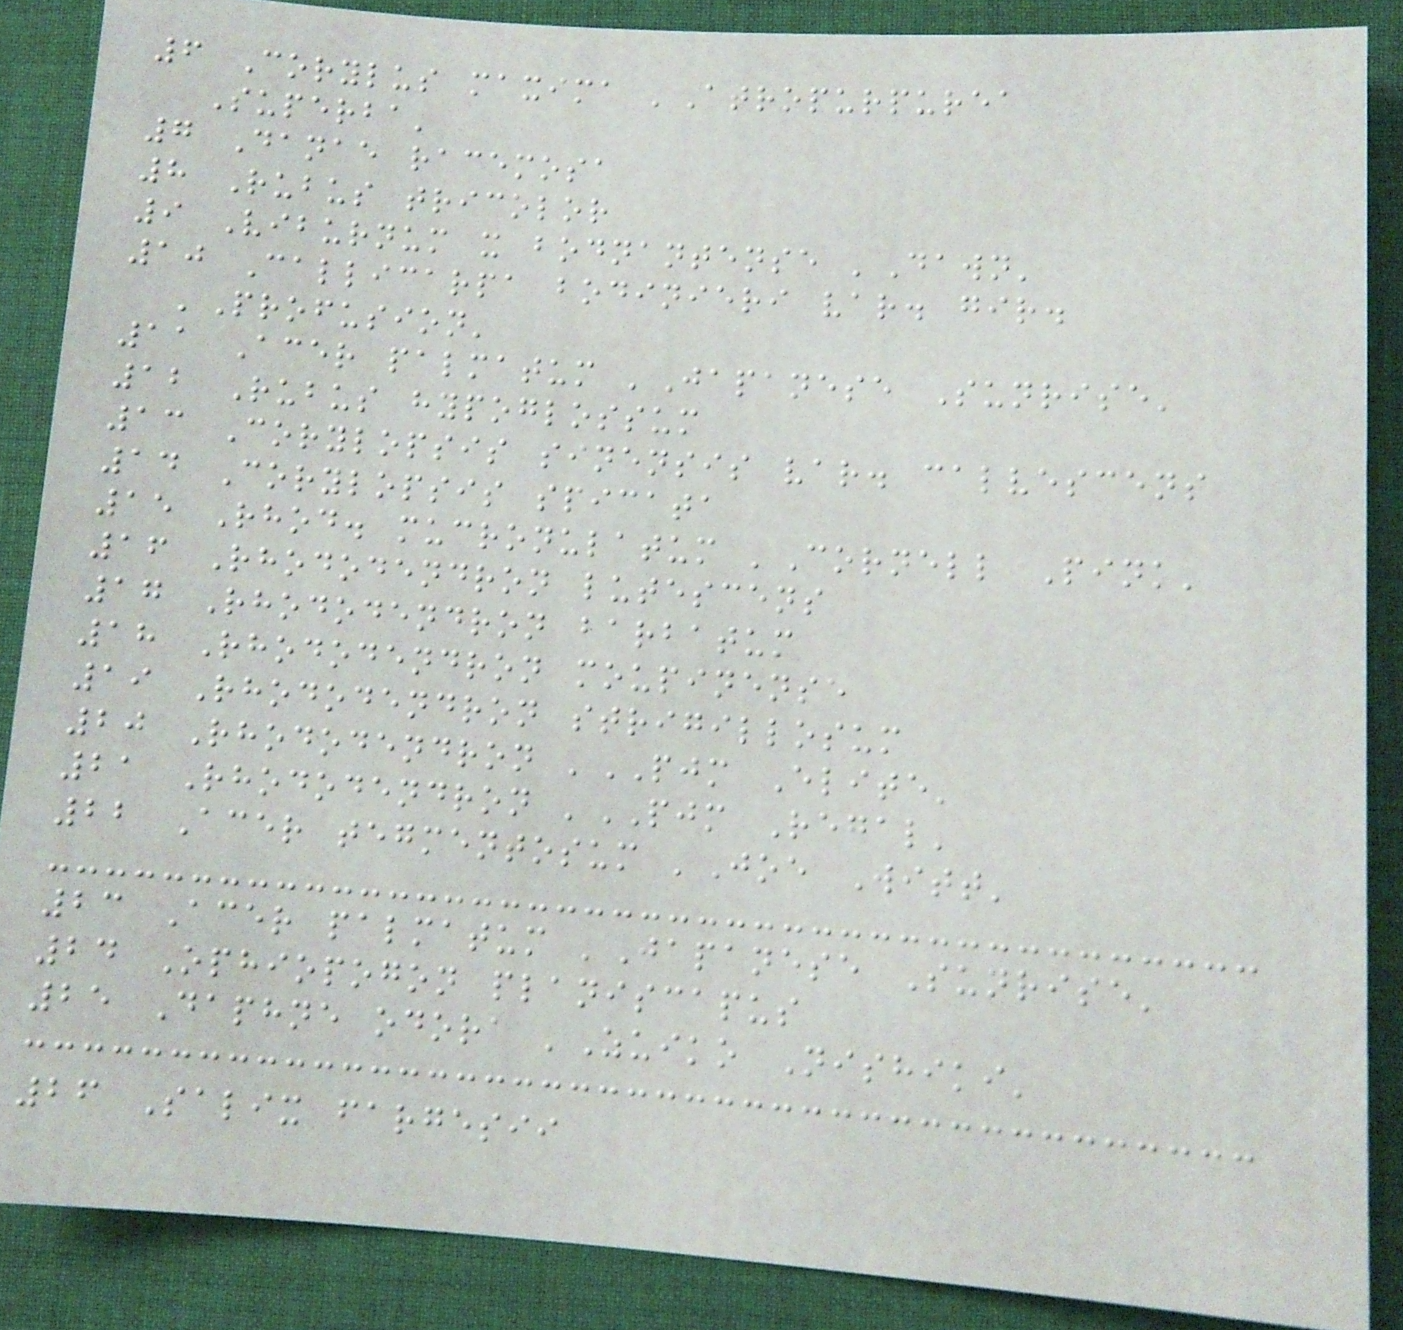6 Corylus maxima 'Atropurpurea
Superba'
7 Danae racemosa
8 Rubus tricolor
9 Viburnum x bodnantense 'Dawn'
10 Callicarpa bodinieri var. gir.
'Profusion'
11 Acer palmatum 'Japanese Sunrise'
12 Rubus hypoglossum
13 Corylopsis sinensis var. calvescens
14 Corylopsis spicata
15 Rhod. mucronulatum 'Cornell Pink'
16 Rhododendron lutescens
17 Rhododendron barbatum
18 Rhododendron moupinense
19 Rhododendron strigillosum
20 Rhododendron 'PJM Elite'
21 Rhododendron 'PJM Regal'
22 Acer tegmentosum 'Joe Witt'
23 Acer palmatum 'Japanese Sunrise'
24 Ophiopogon planiscapus
25 Daphne odora 'Zuiko Nishiki'
26 Salix fargesii
